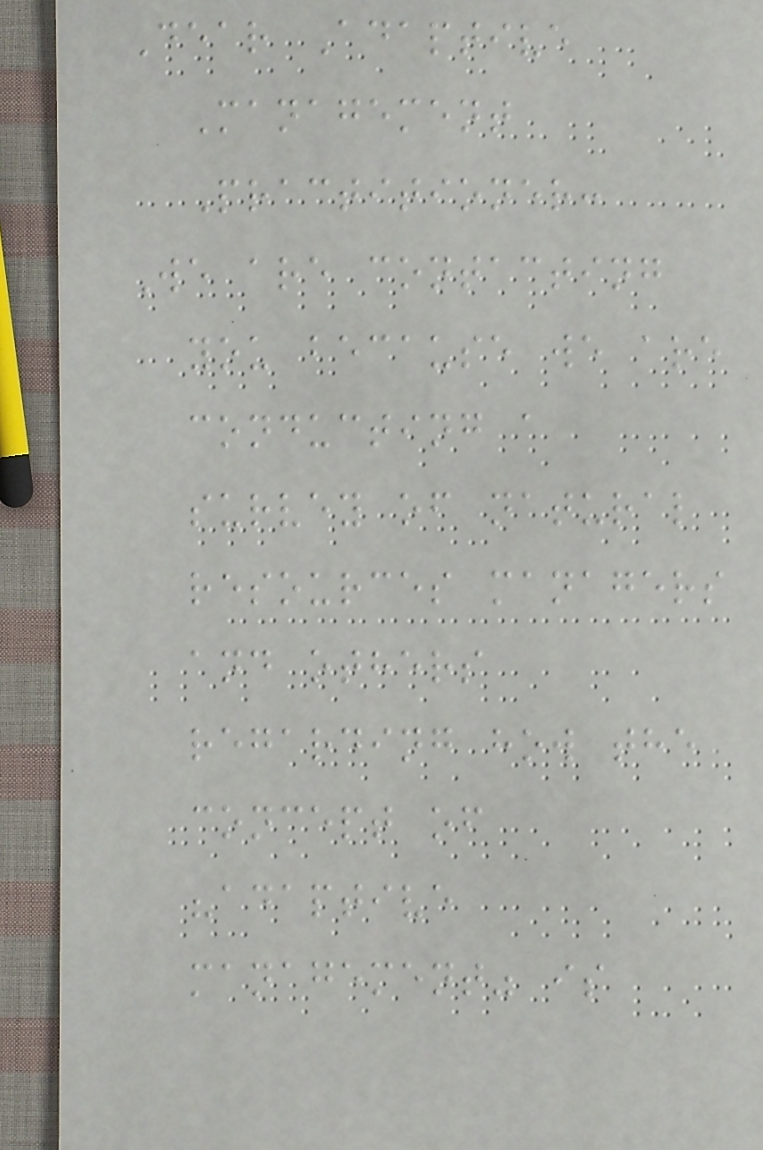Dear Adaptive
Management
Practitioner:
We are contacting
you because we are
conducting a
survey of natural
resources managers
and others
regarding how the
concept of
"adaptive
management" is
